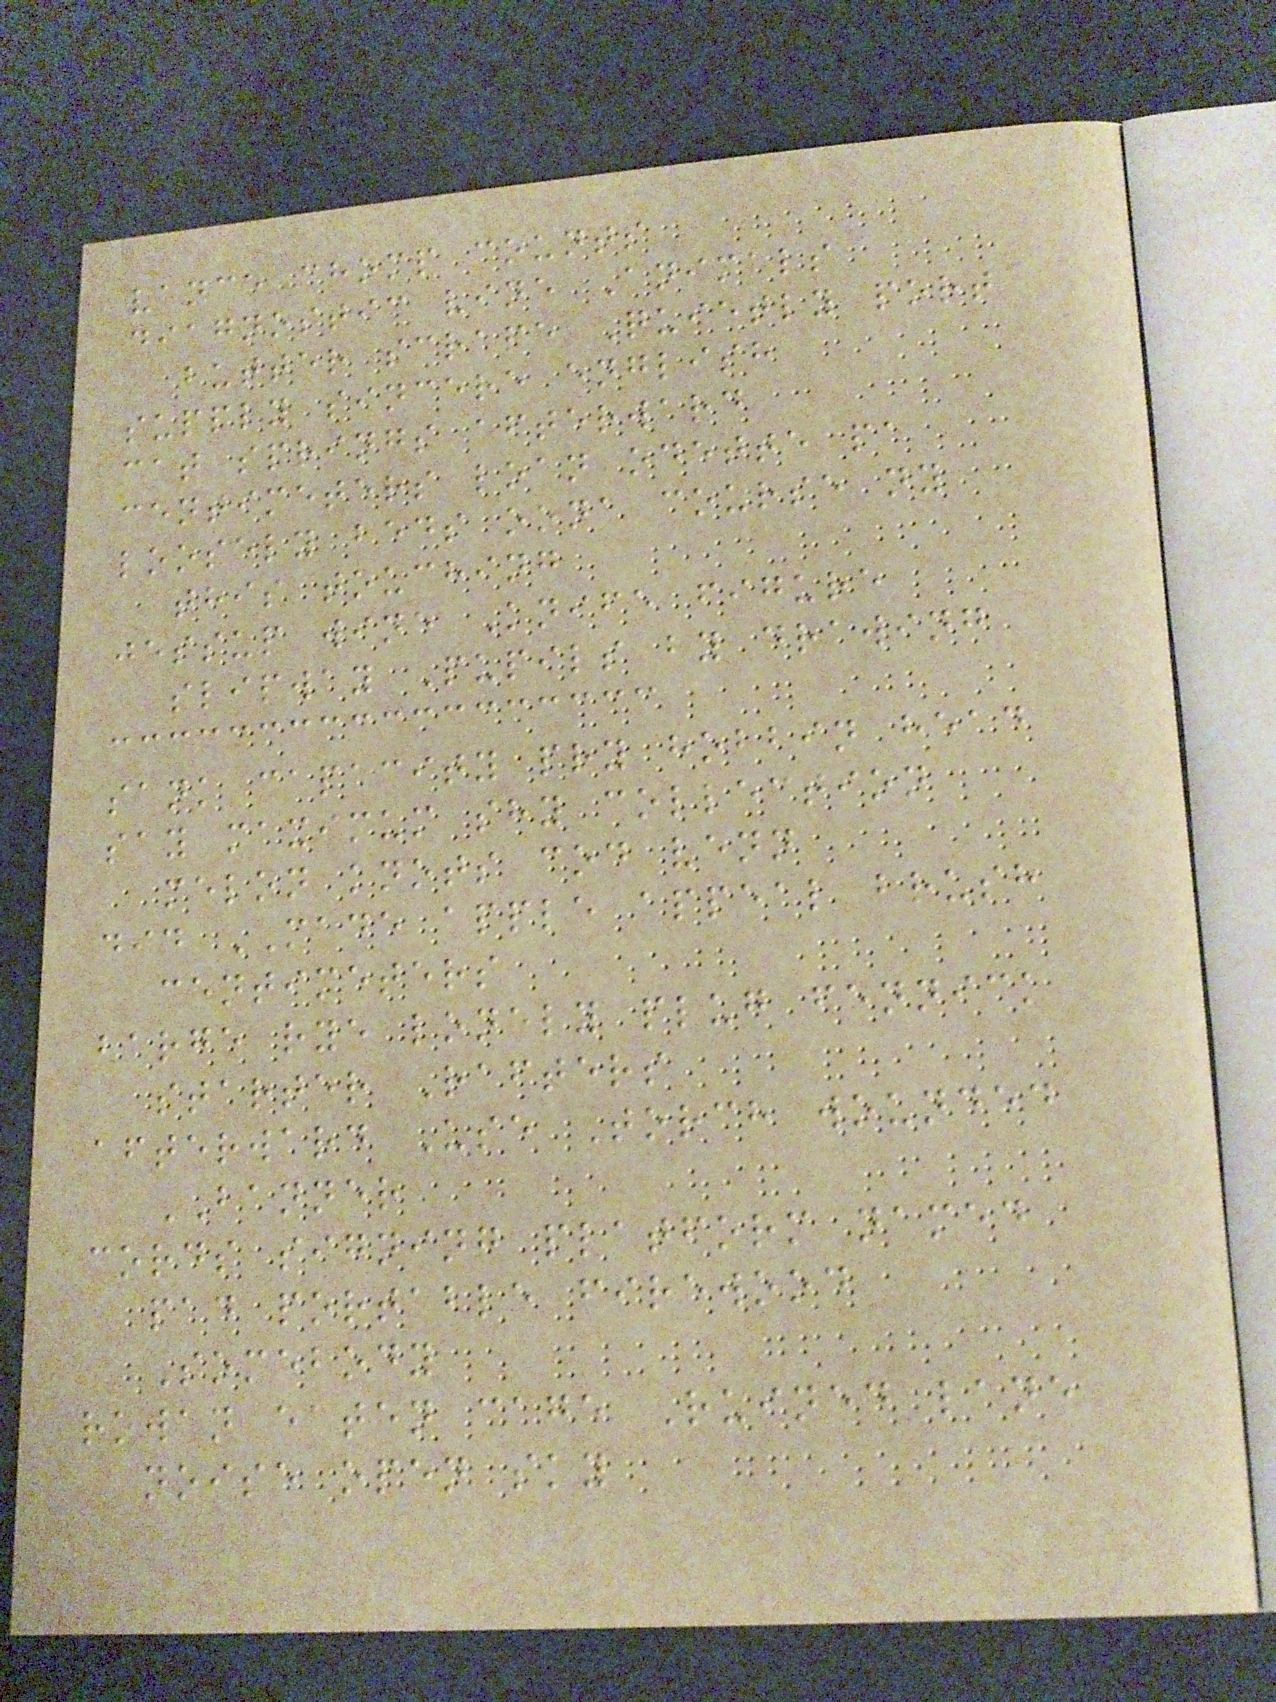vance chomp counts
diagnostic vine Animals
butter scrape Quietly port
supply sincere english
cat springs afterward
centimeters loan odette pa
loosely beds oona course ny
this touching
jessup wine Knife figure
slipway Pupils by drawing
sank capacity pry hobbin head
say maximum shy collection
melon knots cod venn
did MADE apple appeal brush
centimeters
barge rye lonely plug fennick
starter Rafters
afterward Use Torch wounded
BANNER
cords signing platform named
pad portable firewood
Somebody
rowan eaten cage Ruined lane
noise open sky
